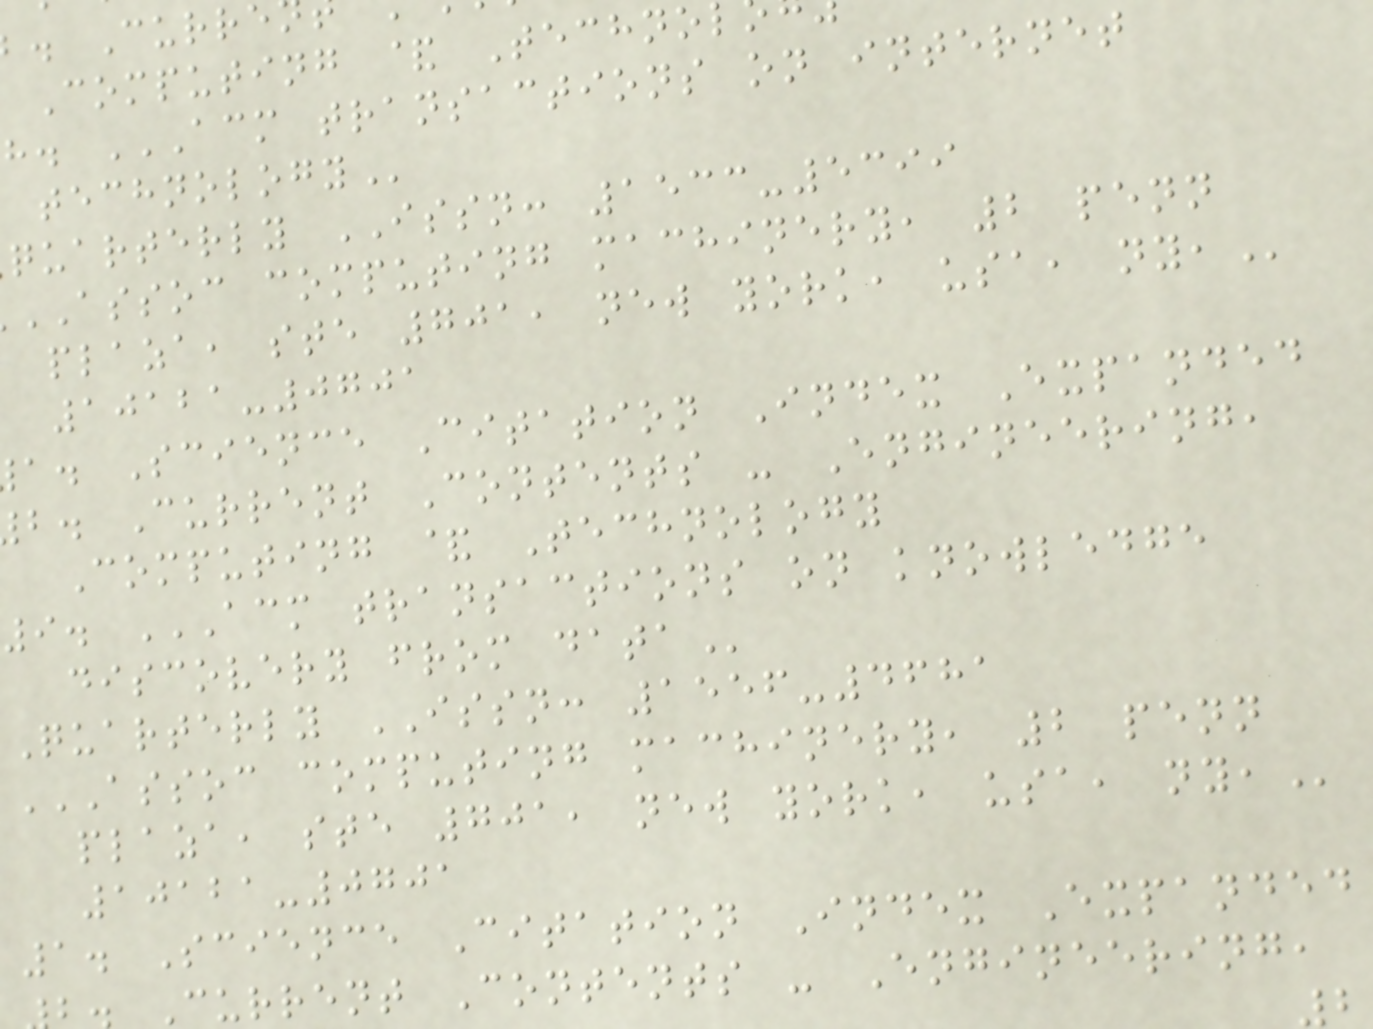Computing & Techno
quarterly ISSN: 1533-5399
ASSOC computing machinery, 2 penn
plaza, ste 701, new york, usa,
10121-0701
a. Science Citation Index Expanded
b. Current Contents - Engineering,
Computing & Technology
9. ACM TRANSACTIONS ON KNOWLEDGE
discovery from
Quarterly ISSN: 1556-4681
ASSOC COMPUTING MACHINERY, 2 PENN
plaza, ste 701, new york, usa,
10121-0701
1. Science Citation Index Expanded
Current Contents - Engineering,
